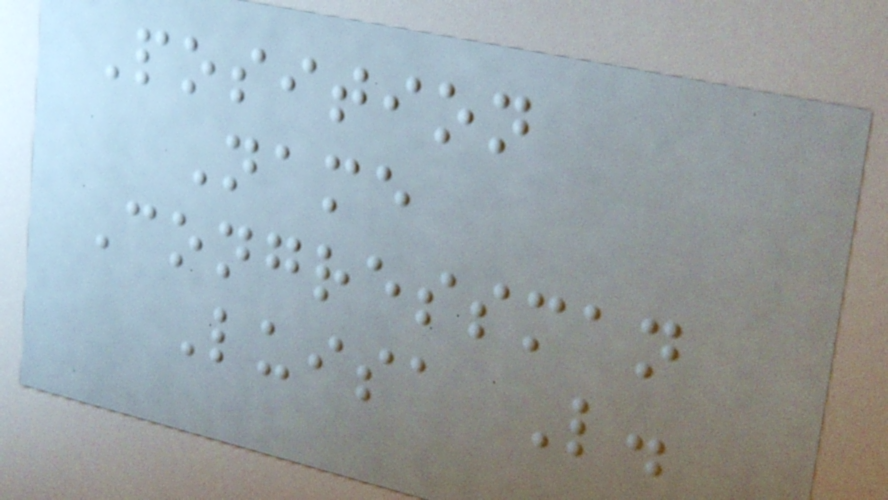Position
Name
Congressman
Luisa L.
